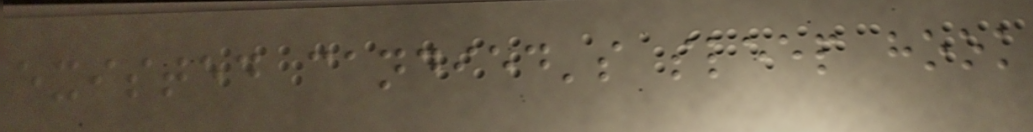existed candied's sleep hook
